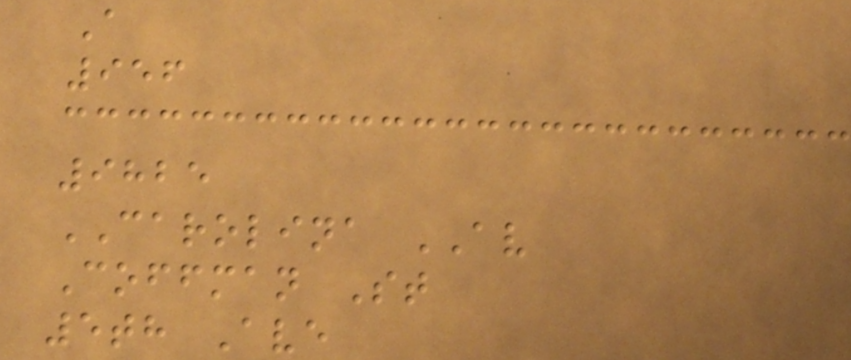A
956
9825
CAROLINA AV
Coffman St
5th Ave
